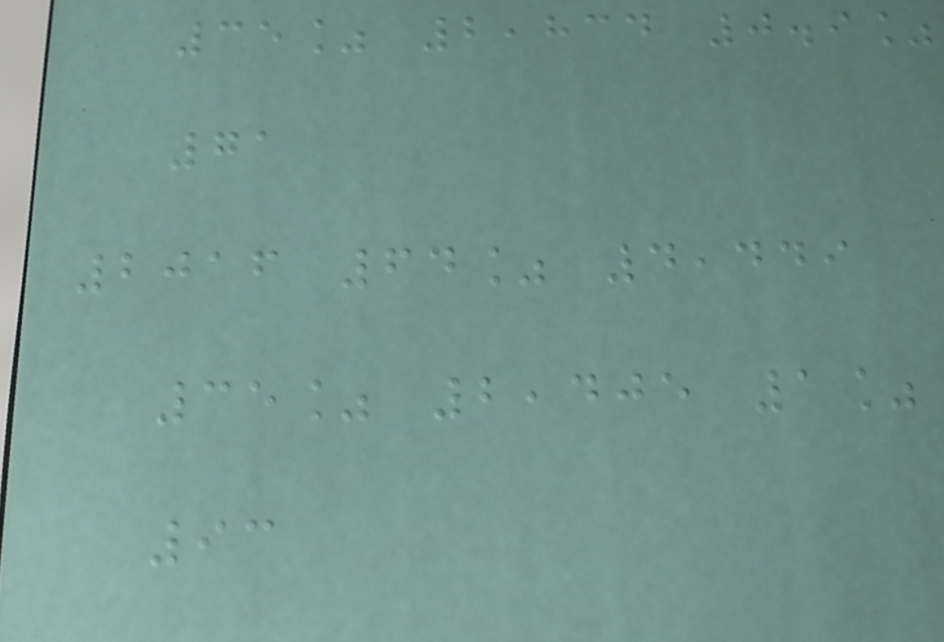35% 2,834 0.9%
71
2016 64% 4,449
35% 2,405 1%
93
